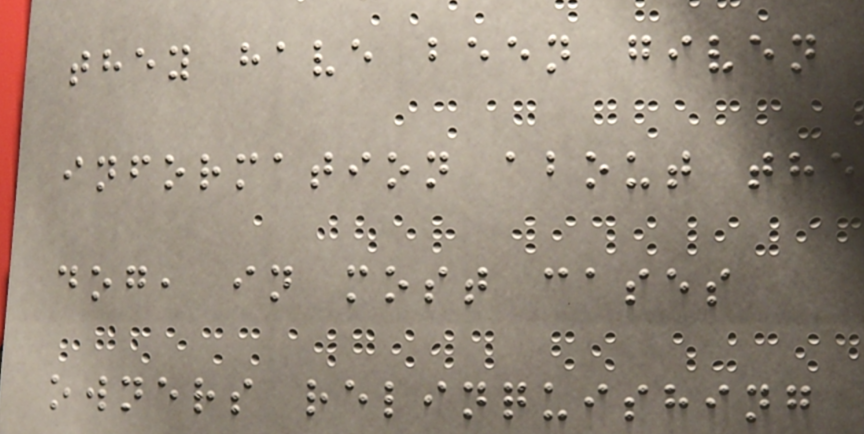they have been given
information about the
dog, in most cases
owners relinquishing
